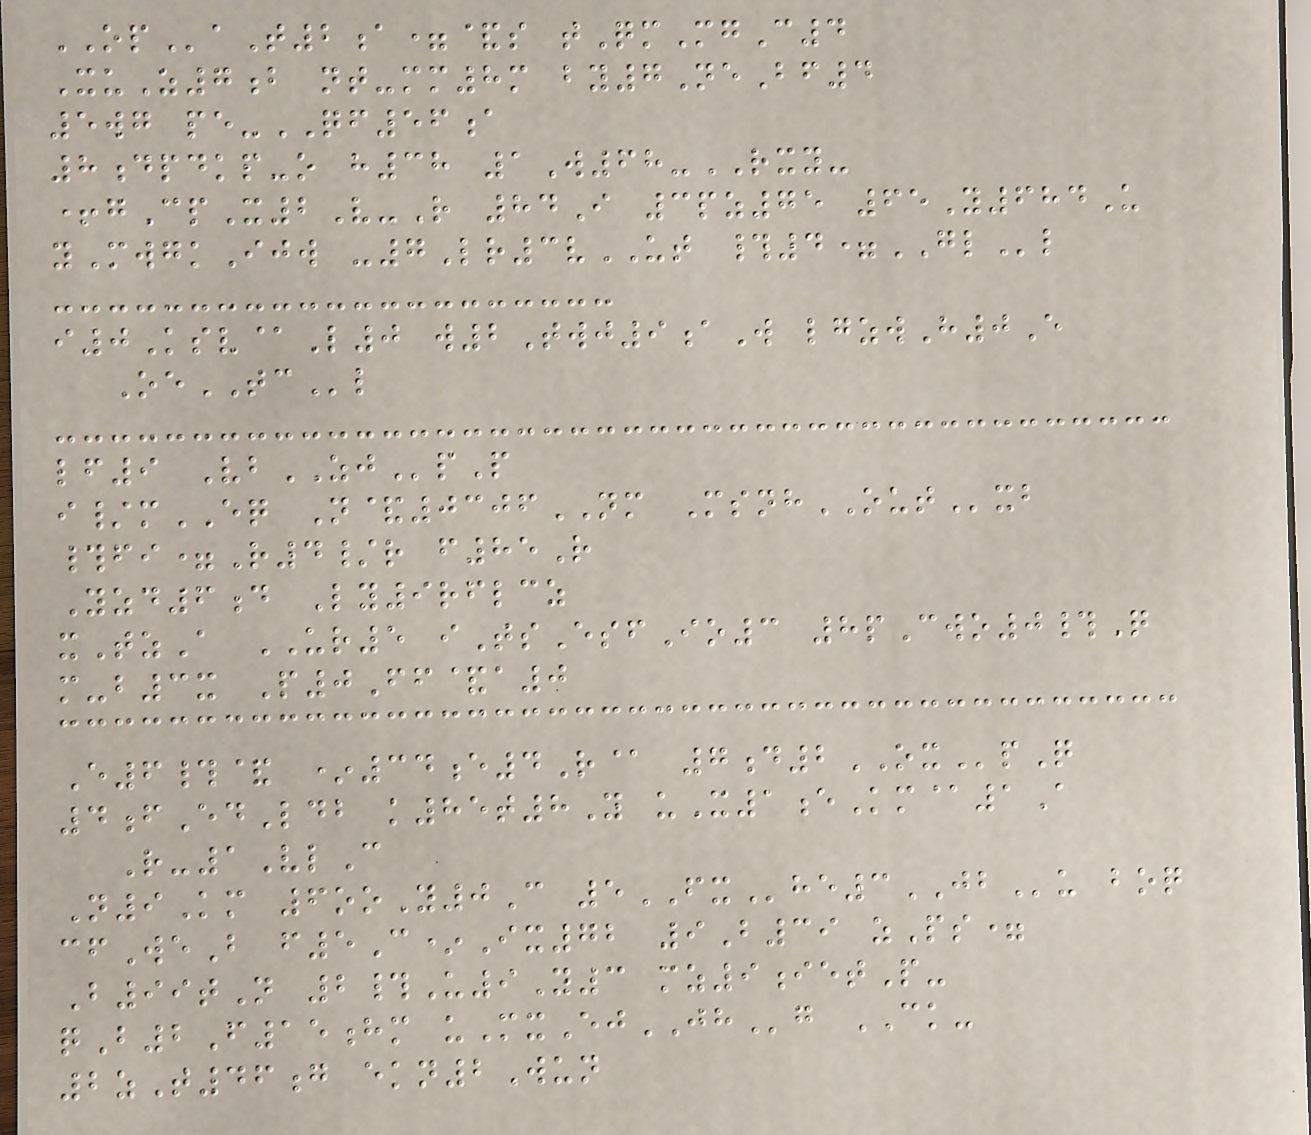OPaT2a=&s tQmMgC4
XuZ7b nt-mm8m by7NeBf4
5wg pe-QF56a
8dpdkp-o h38 1W68-RXY-
+gCpX2V-R 84I 3pz75 65Y684U
yMwgkIjw -7Lr3vUT #4=GLl
i0Ksv@L0 w2Twj9aW lgzwH0E
OeTCl
lf9 VbZJpP
i/mEQ N&0306NM MsnhOUTxb
#fi=R4/r f85R
Yzd6d Ly9rflcz
xTzA UR5 iTsEsfIo3 8pCwo0#Q
m-b3x P0Ff&a0
E6#& *34e4R@ 7d2OXpQ
4fEdLdb k85t8Y uX1eKm@1A
R-1VlC
N9Km 6ooY0C 5FXhe3JBu boq
cfWeB f5C*Ix72 9B39 zPs=
B99tN 2#U9Y3 mz9ietP-
qB2F15hm uMxEjJHg CK-
2zT46g ekn2Wun
